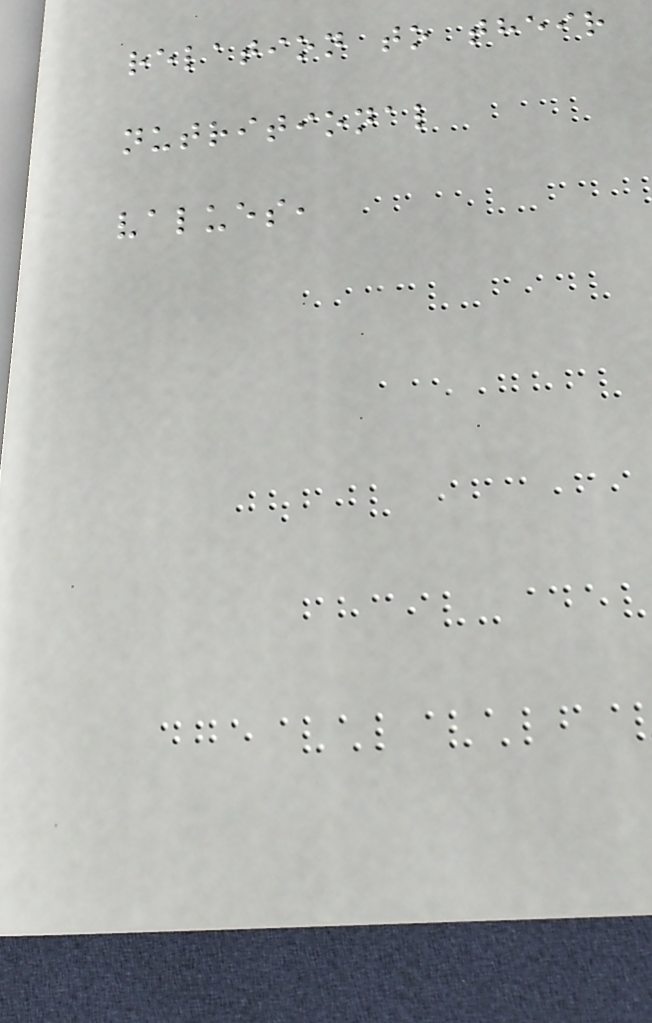relation to their
nutritional
values,
